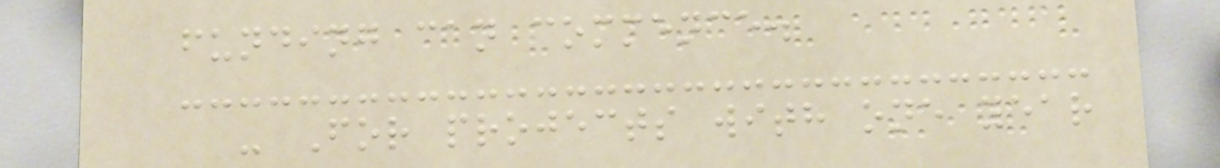funding can commence.
- For projects with one year
